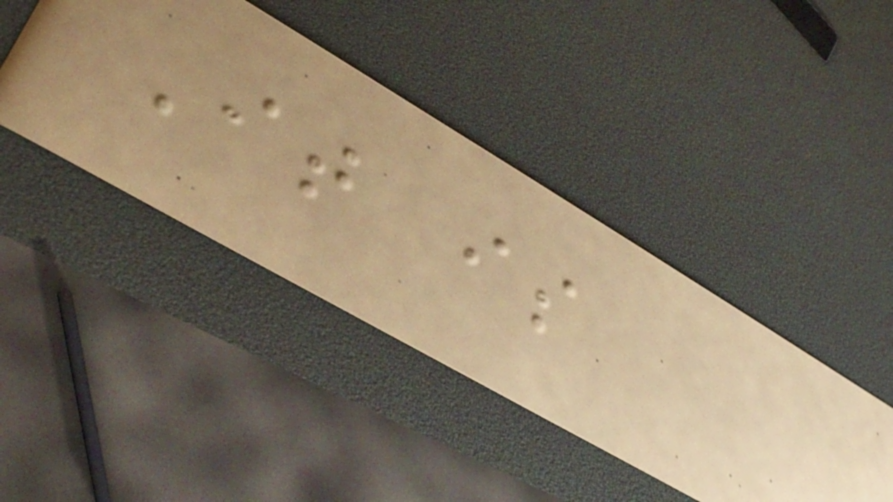It is
